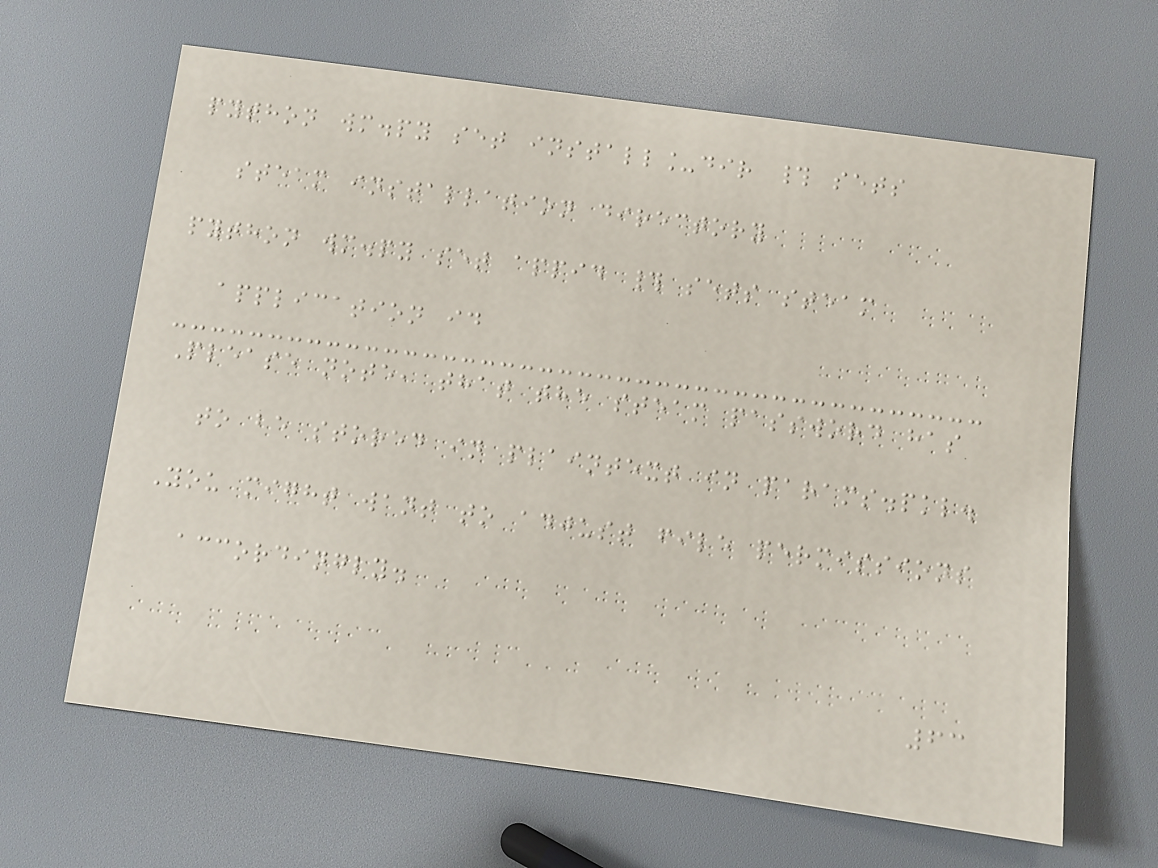python wm.py set install_dir # sets
steam installation directory
python wm.py set appid # sets steam
application id
Please note, that the steam password has
to be stored in plaintext in params.pkl.
You might want to adjust file permissions
accordingly.
63
